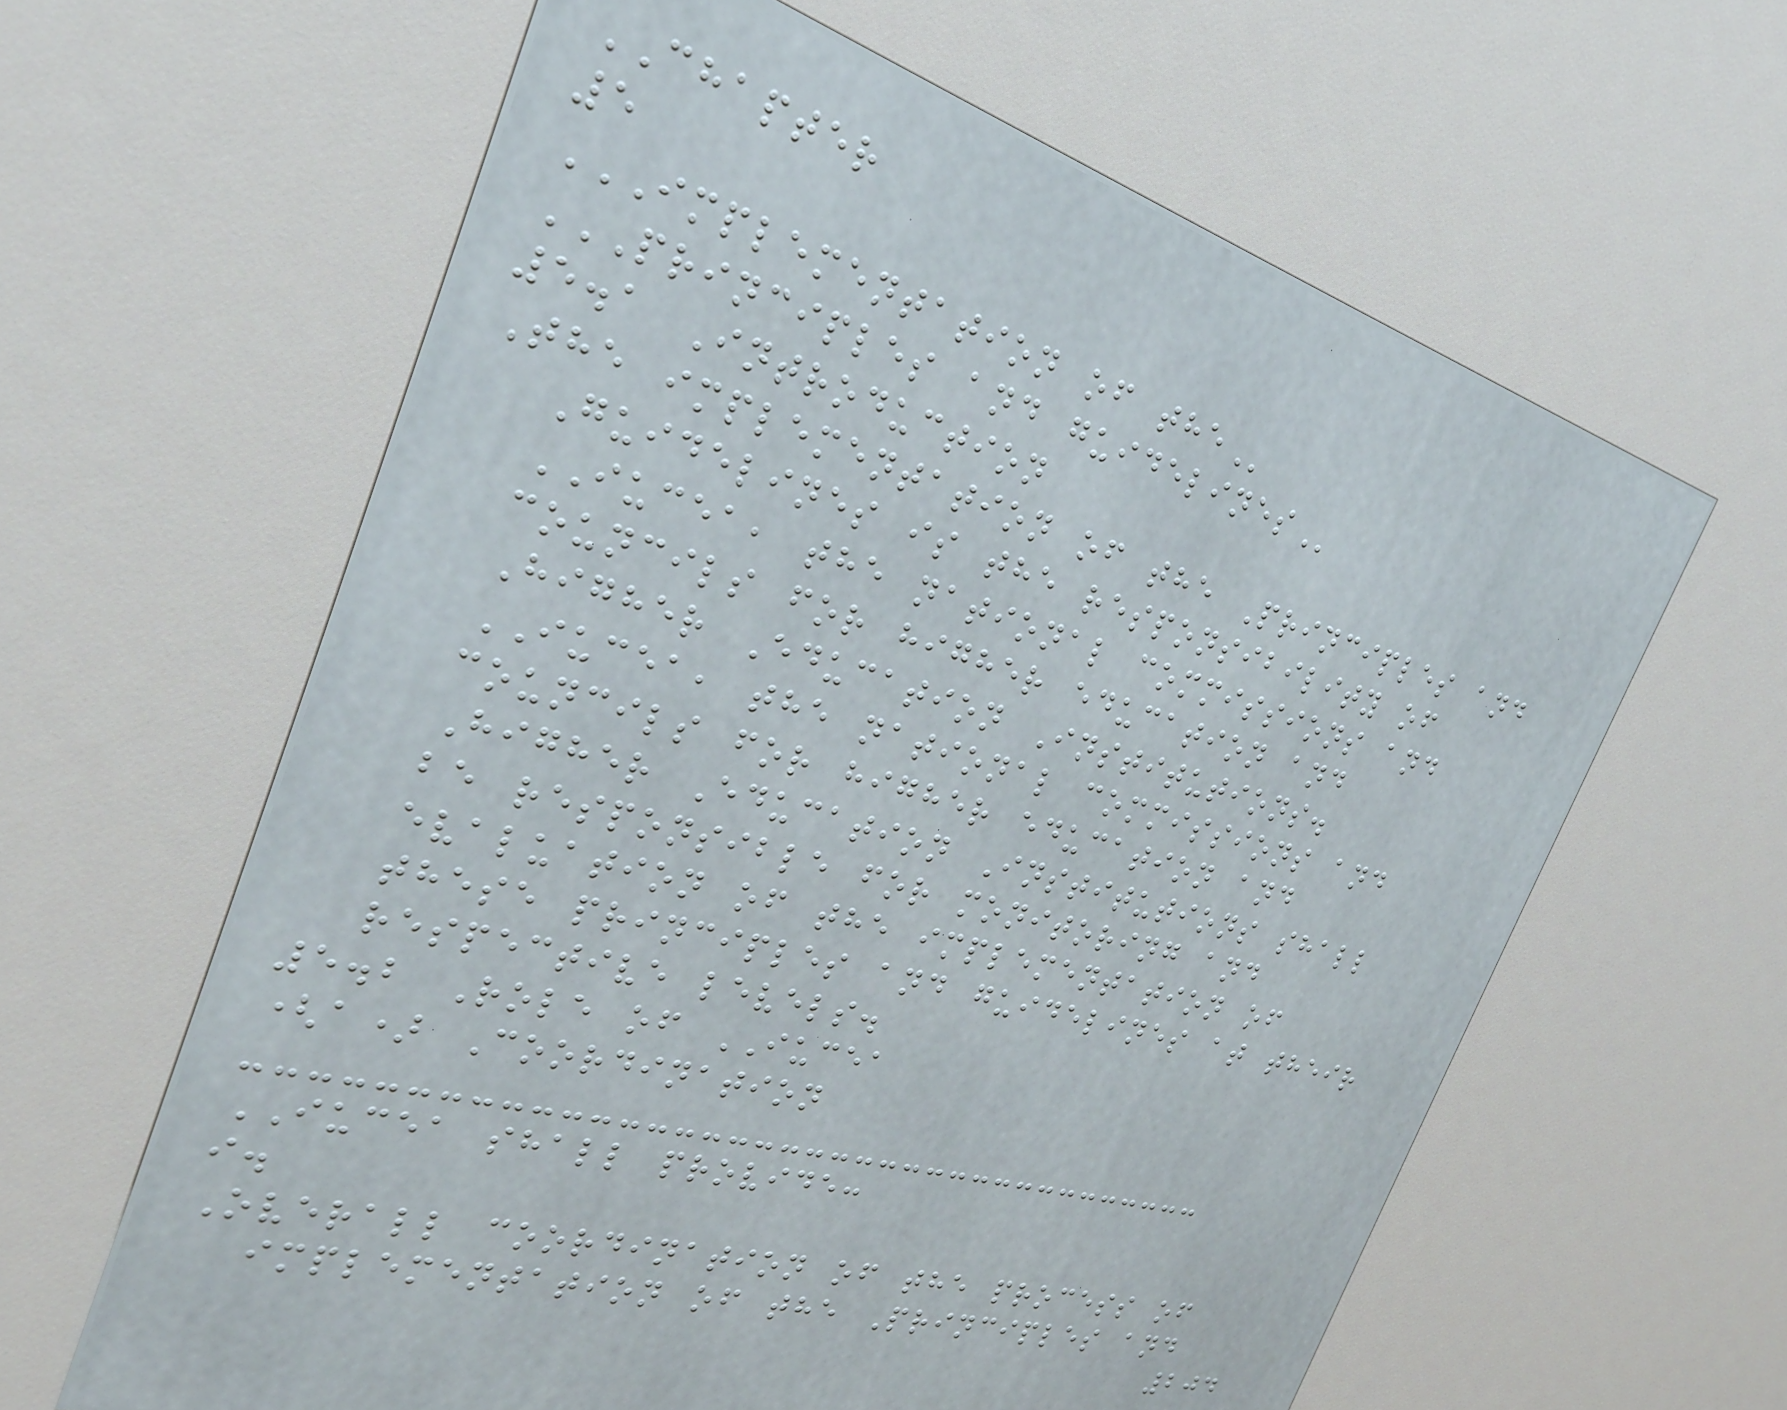CHAPTER
5
IMPLEMENTATION OF THE
PRINCIPLES AND GUIDELINES
5.1 Introduction
The implementation of the Principles and
Guidelines is the responsibility of
IUCEA, the national commissions and
councils for higher education and
Higher Education Institutions.
IUCEA, the national commissions and
councils for higher education and
Higher Education Institutions shall
be responsible for monitoring and
evaluation of the implementation of
these principles and guidelines at their
respective levels.
5.2 Role of IUCEA
(a) Coordination
IUCEA shall provide:
i.
Overall coordination of the process of
implementation of the Principles and
204
